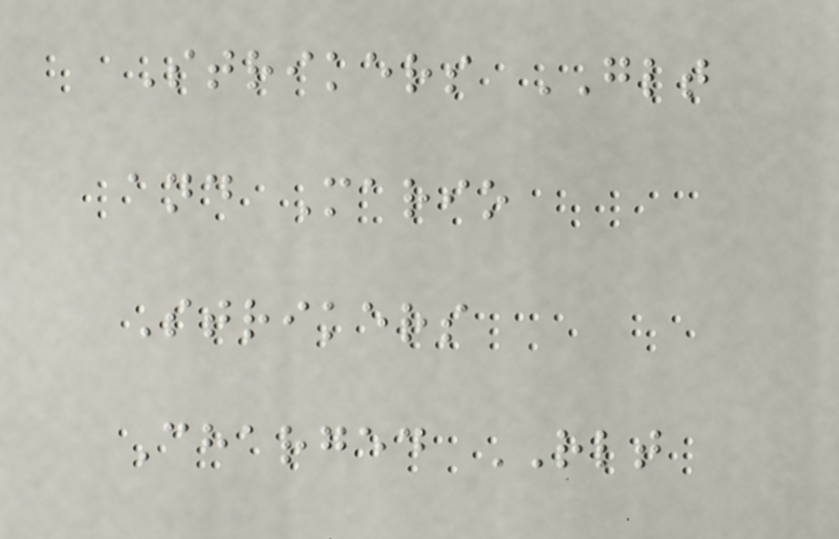Strikers GLT
and Mario
Strikers
Charged RLT
